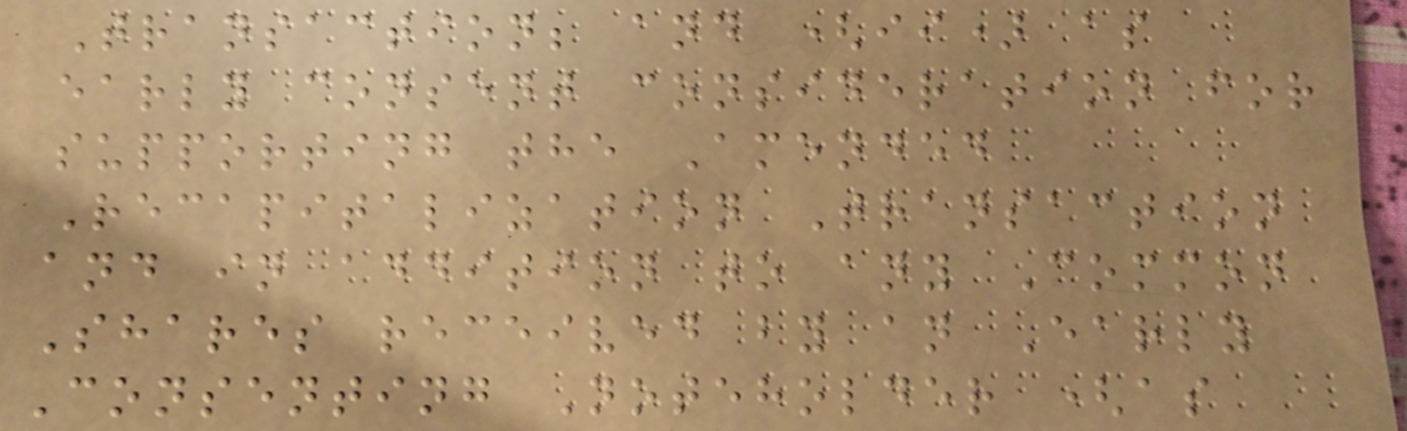Transaction; and (ii) as
early consent consideration for
supporting the Amended
Recapitalization Transaction
and in addition to any Common
Shares received by an Early
Consenting Noteholder (as
